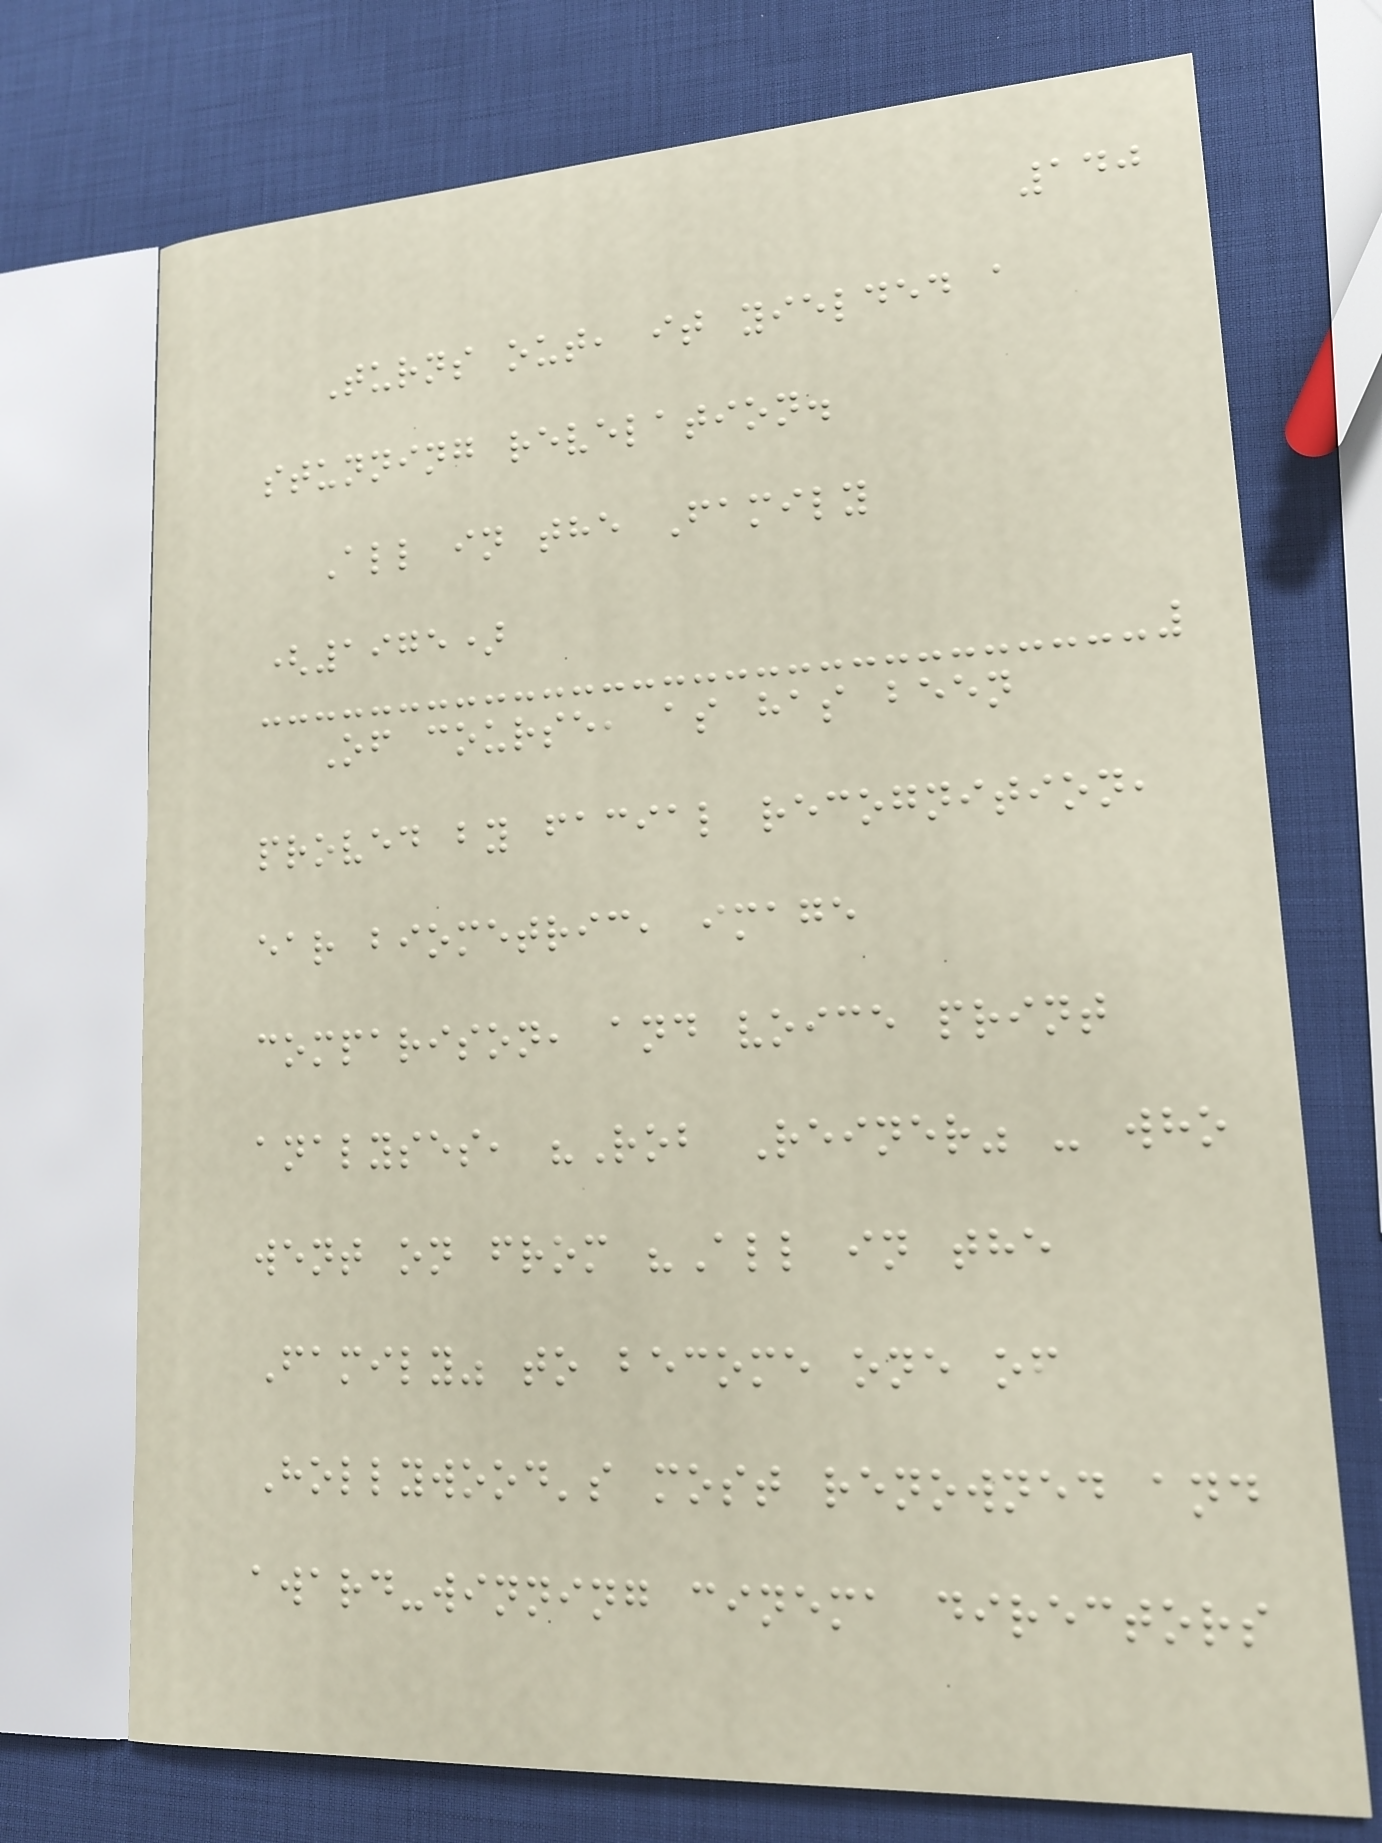140
Turns out, it yielded a
stunning revelation.
All in the Family
(1975)
Of course, as has been
proved by facial recognition,
ear biometric, image
comparison, and voice print
analyses, "Rob Reiner" - who
went on from "All in the
Family" to become one of
Hollywood's most renowned and
award-winning cinema directors
